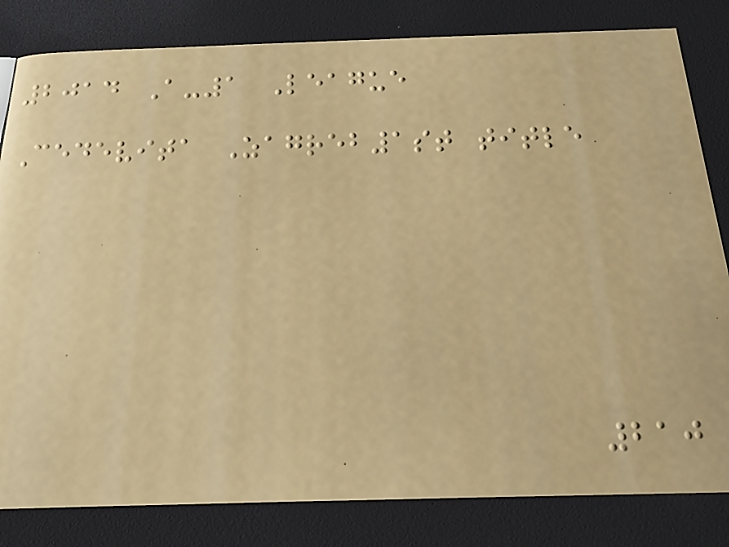2014 A-1 League
Cedevita Zagreb1st title
210
